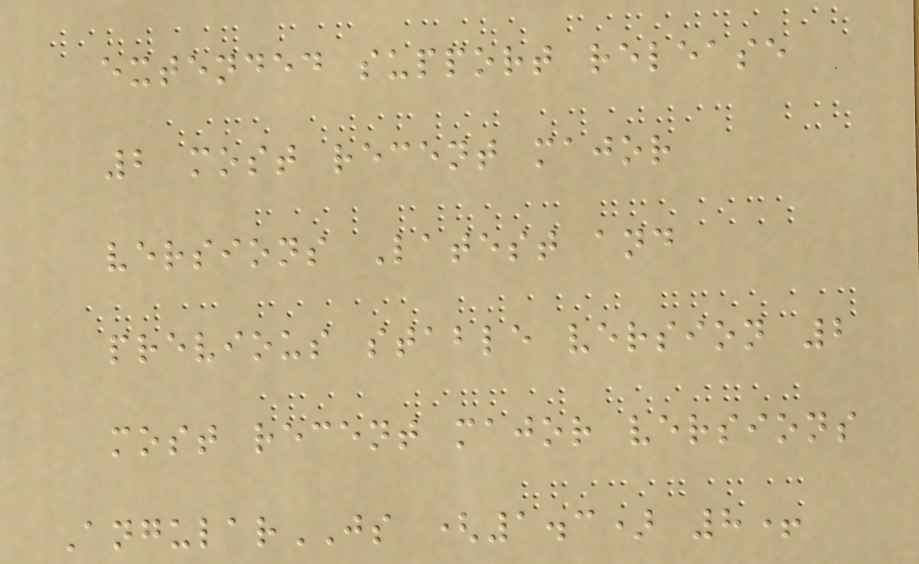extended support release
2 most recent major
versions Latest and
previous stable version 2
most recent major versions
AngularJS (1.3) 8+
